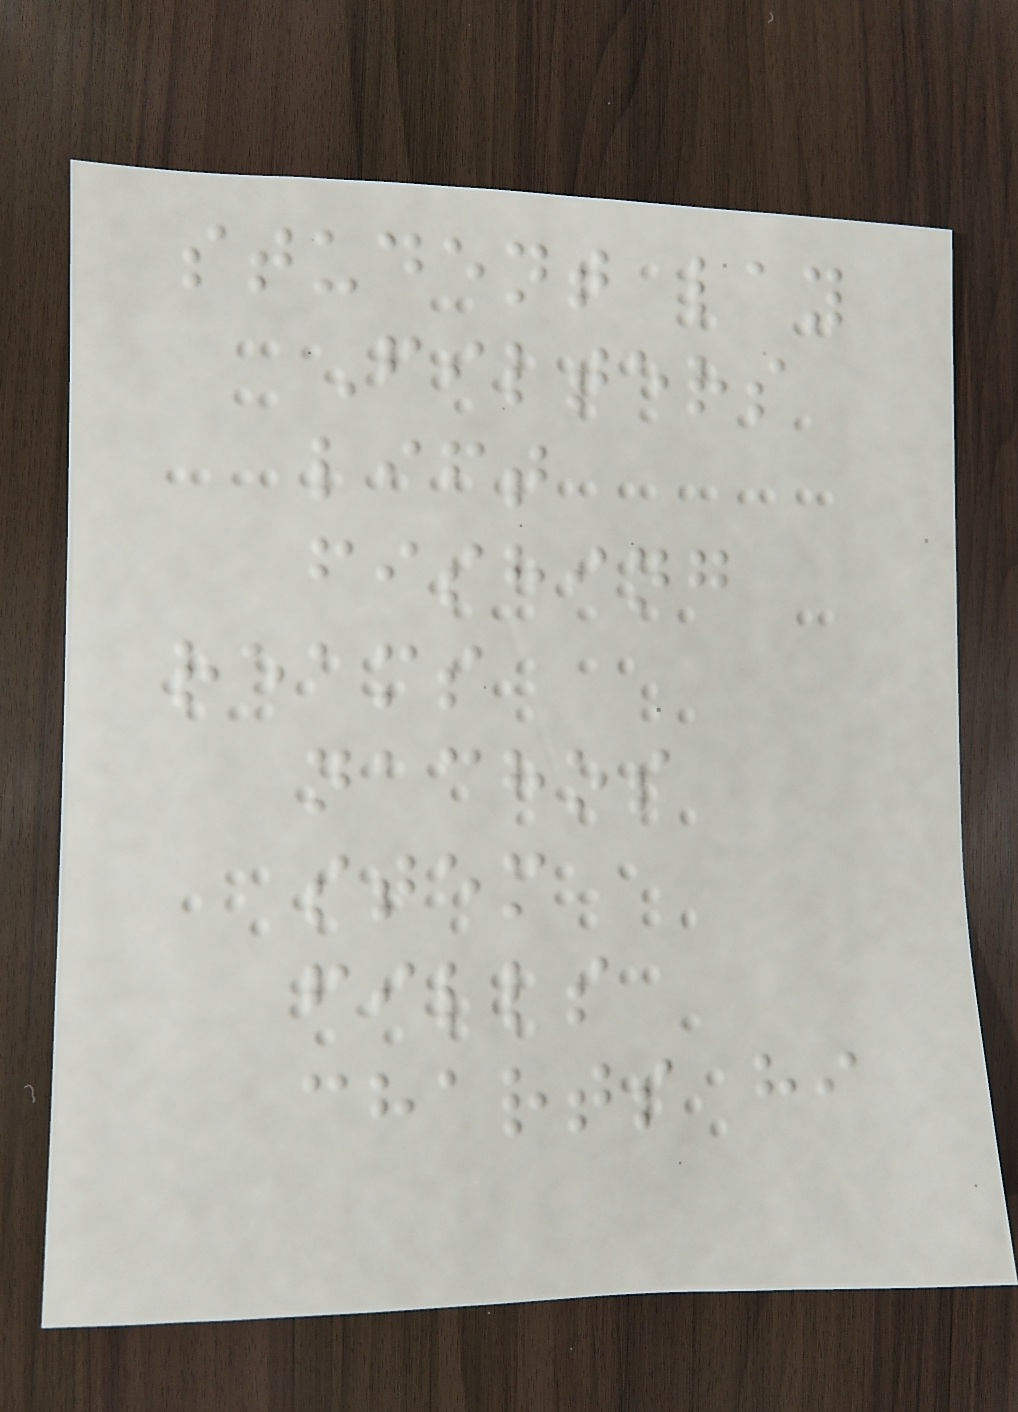student lay
Filters
lift
fishing
reams
nachos
stem
fills
charts hi
